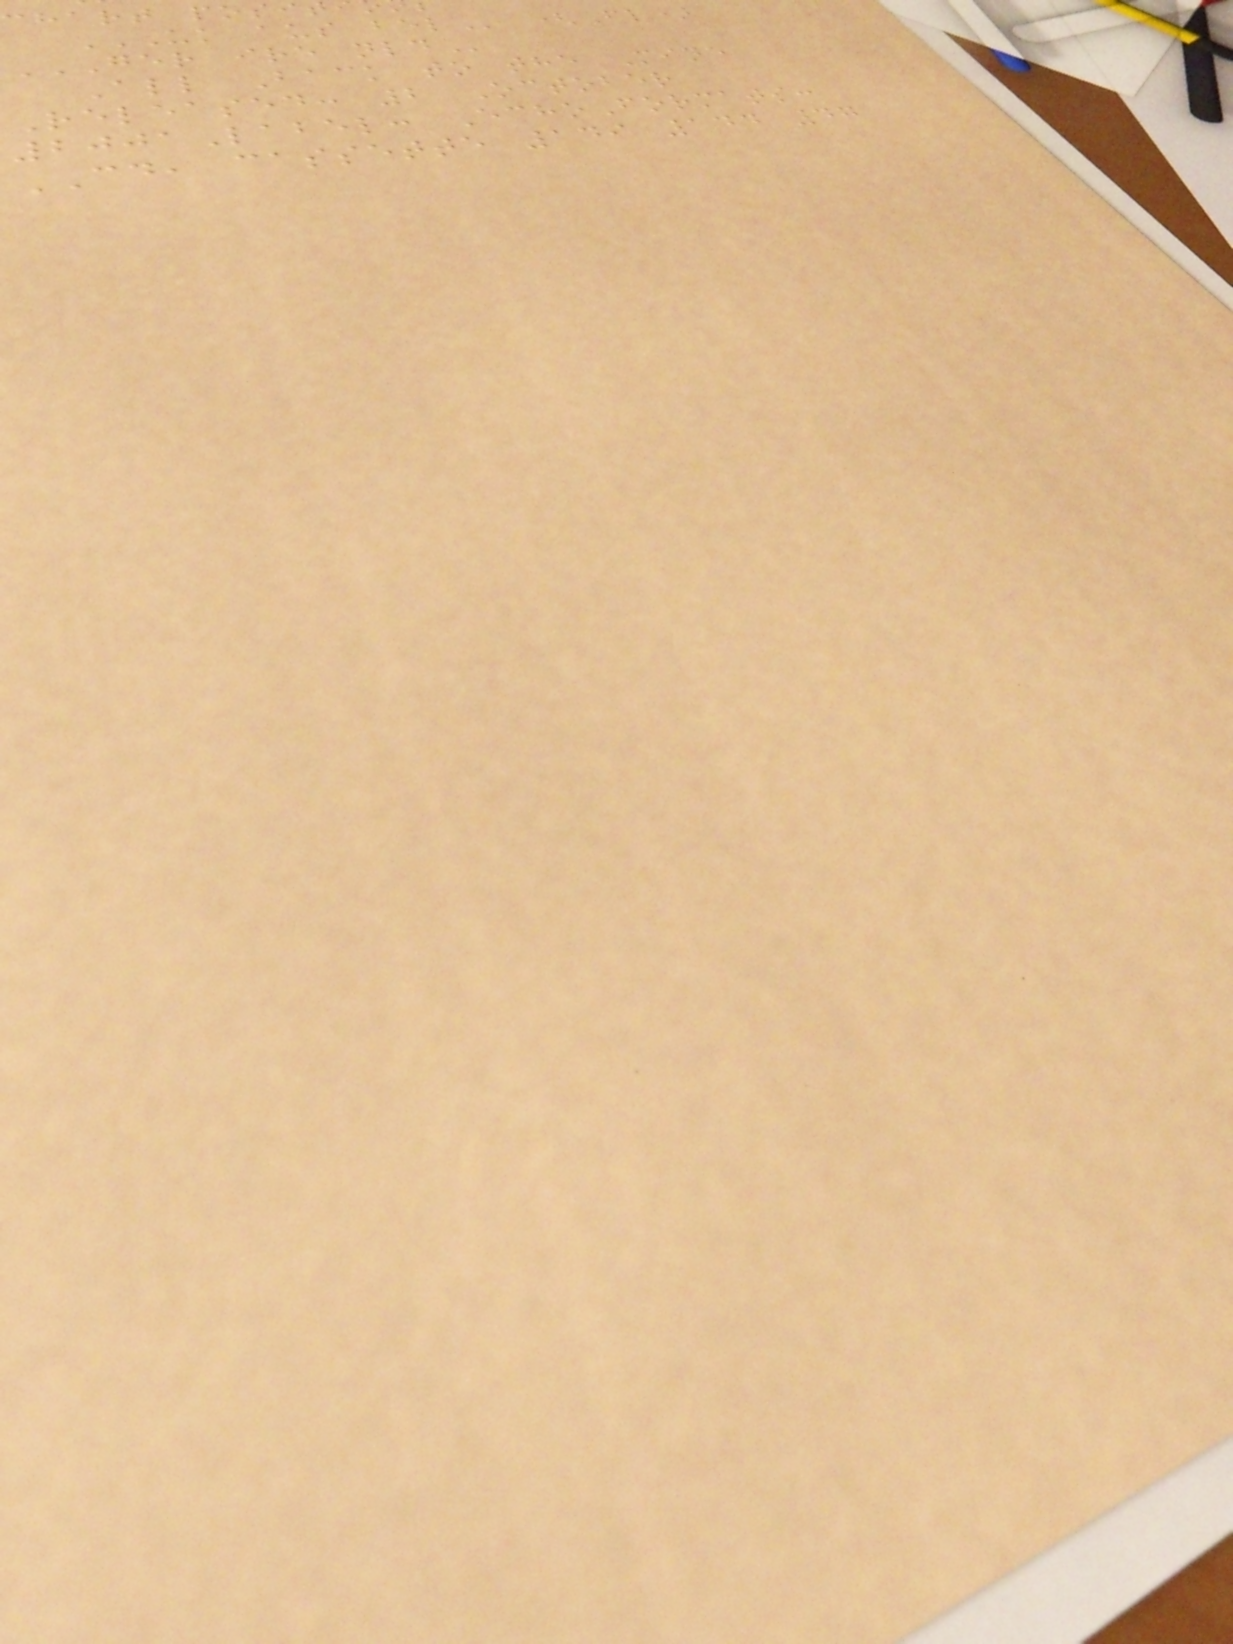chart pos
UK AUS BEL (Fl)
GER IRE NLD
All Back to the Mine
Released: 2 October
2001Label: EchoFormats:
CD, cassette 149 144 47
